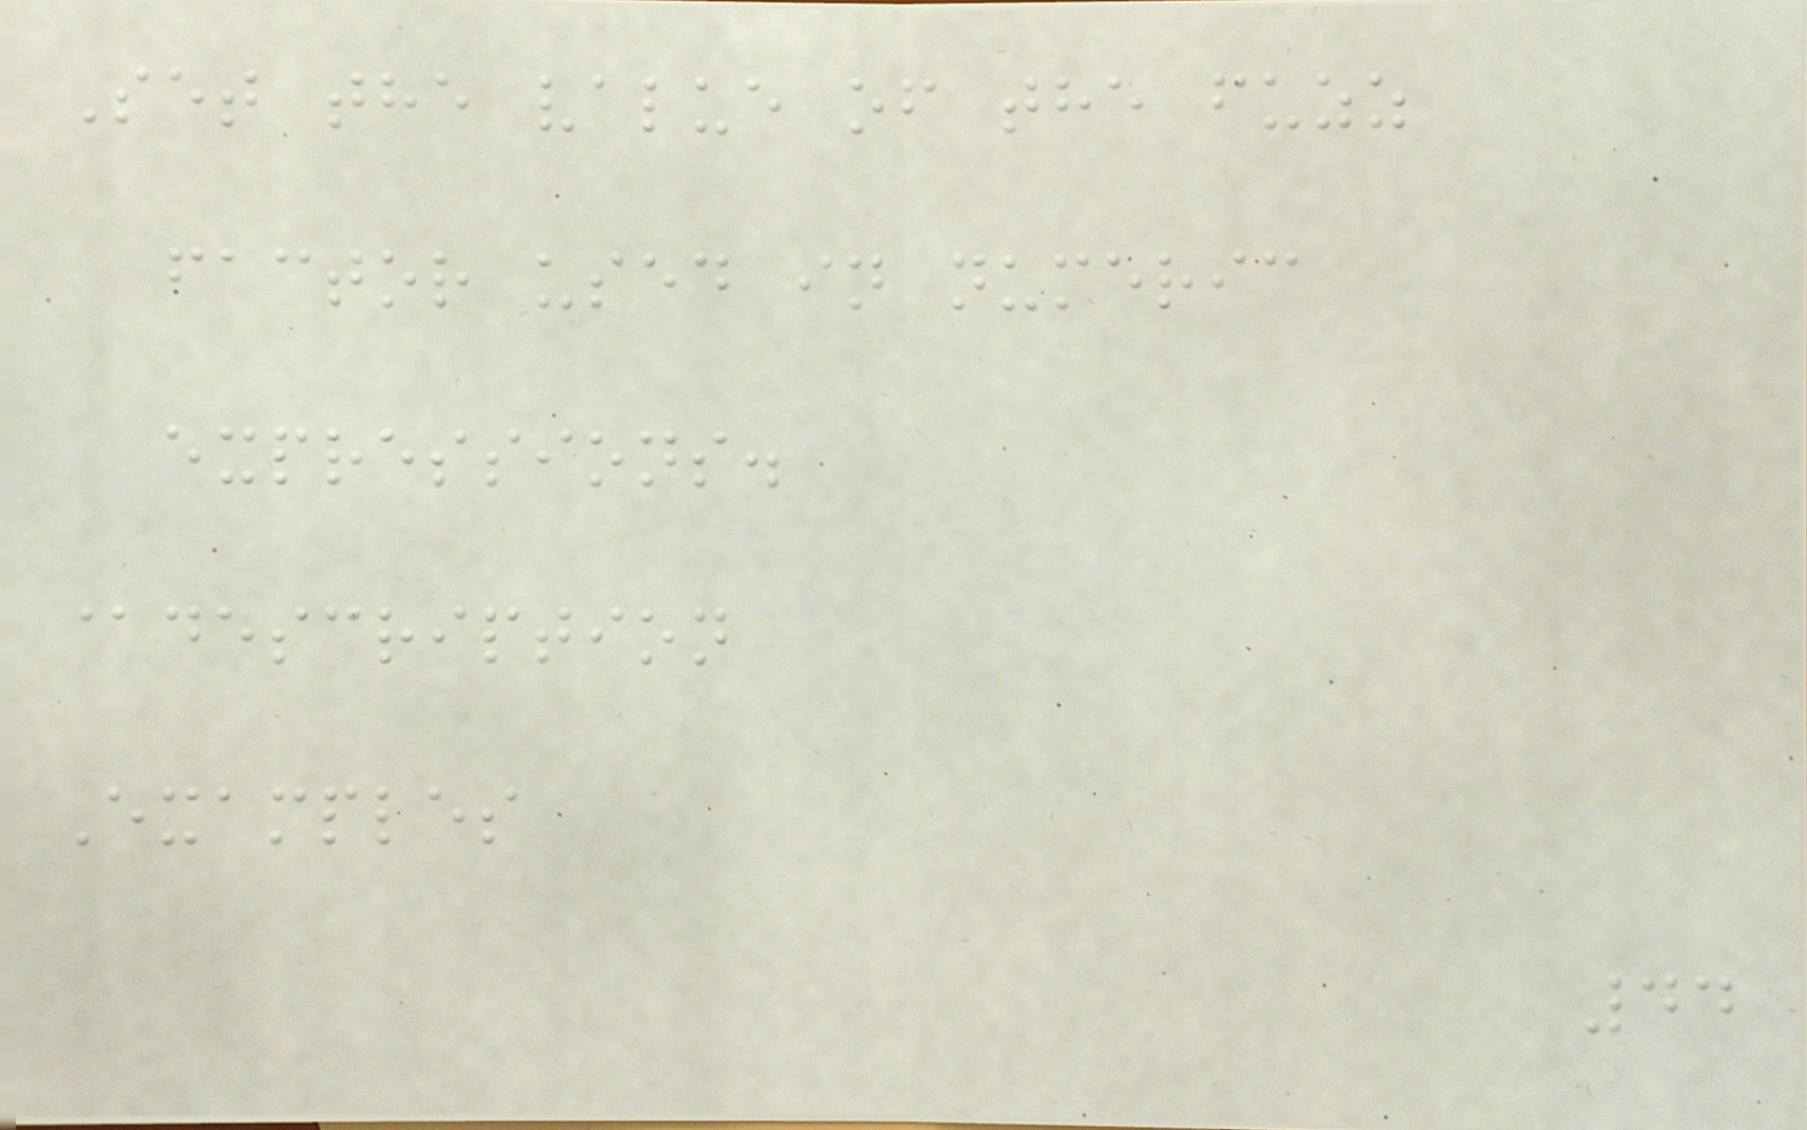Set the value of the fuzz
factor used in numeric
expressions.
@description
Examples
44
